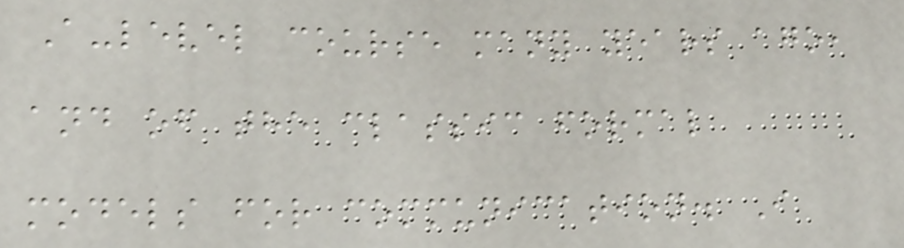A-level course many years ago,
and of the classic formal
models for communication. I
